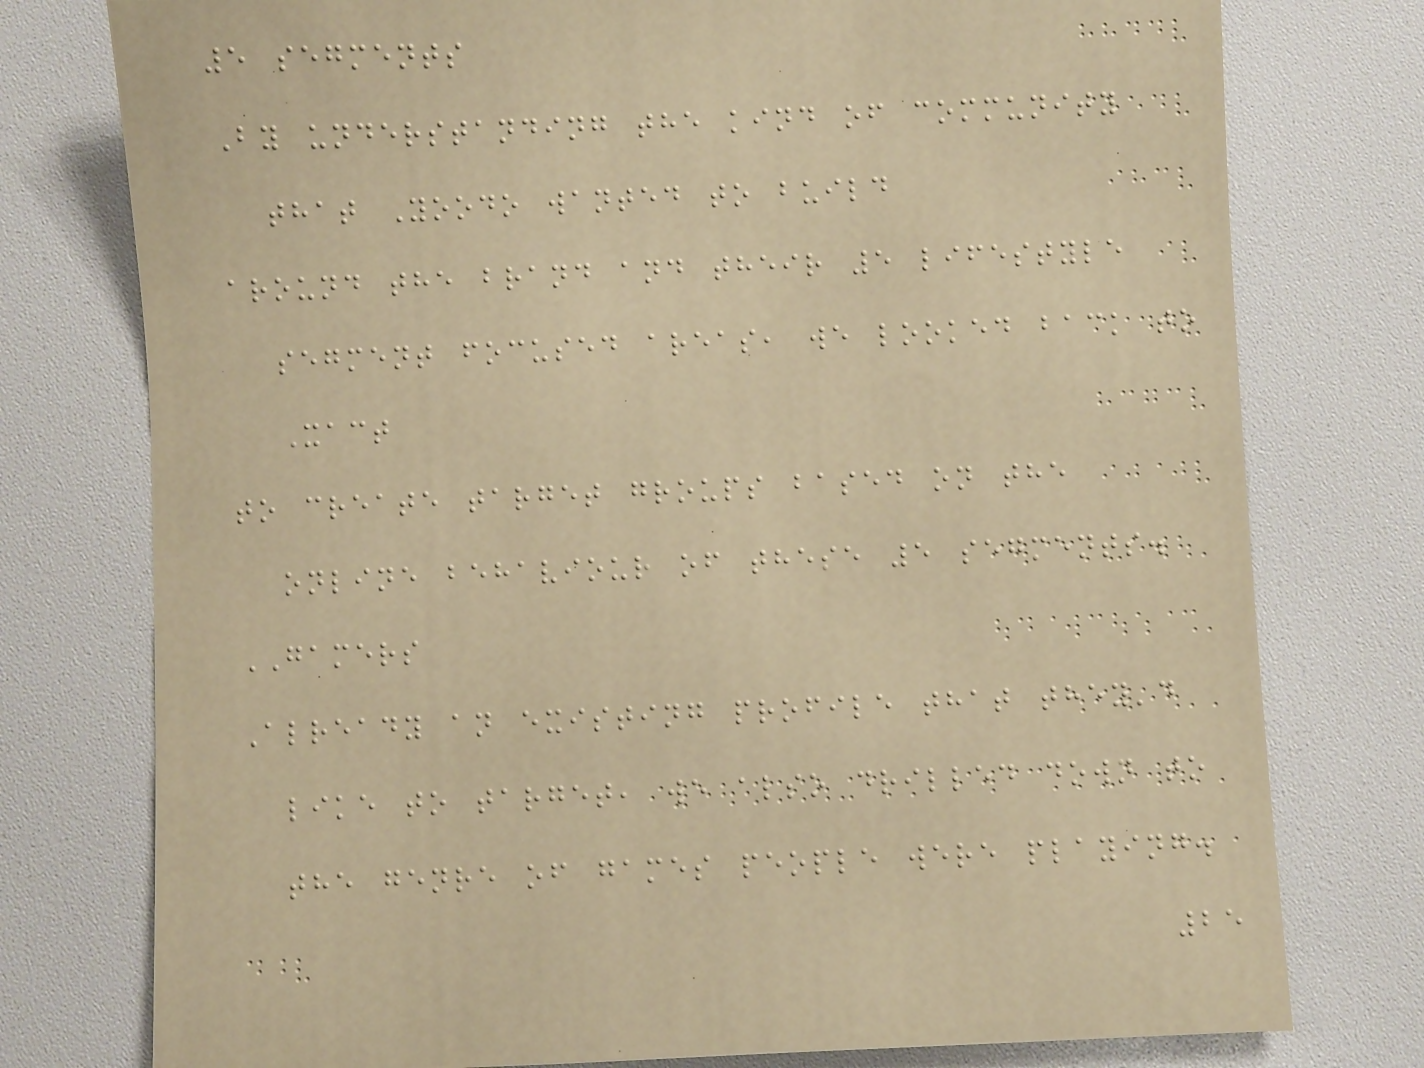5 segments
By understanding the kind of community
that Yoodo wanted to build
around the brand and their 5 lifestyle
segment focused areas, we looked back to
Xact
to create target groups based on the
online behaviour of these 5 segments.
GAMERS
Already an existing profile that they'd
like to target, we also drilled down to
the genre of games people were playing.
25
